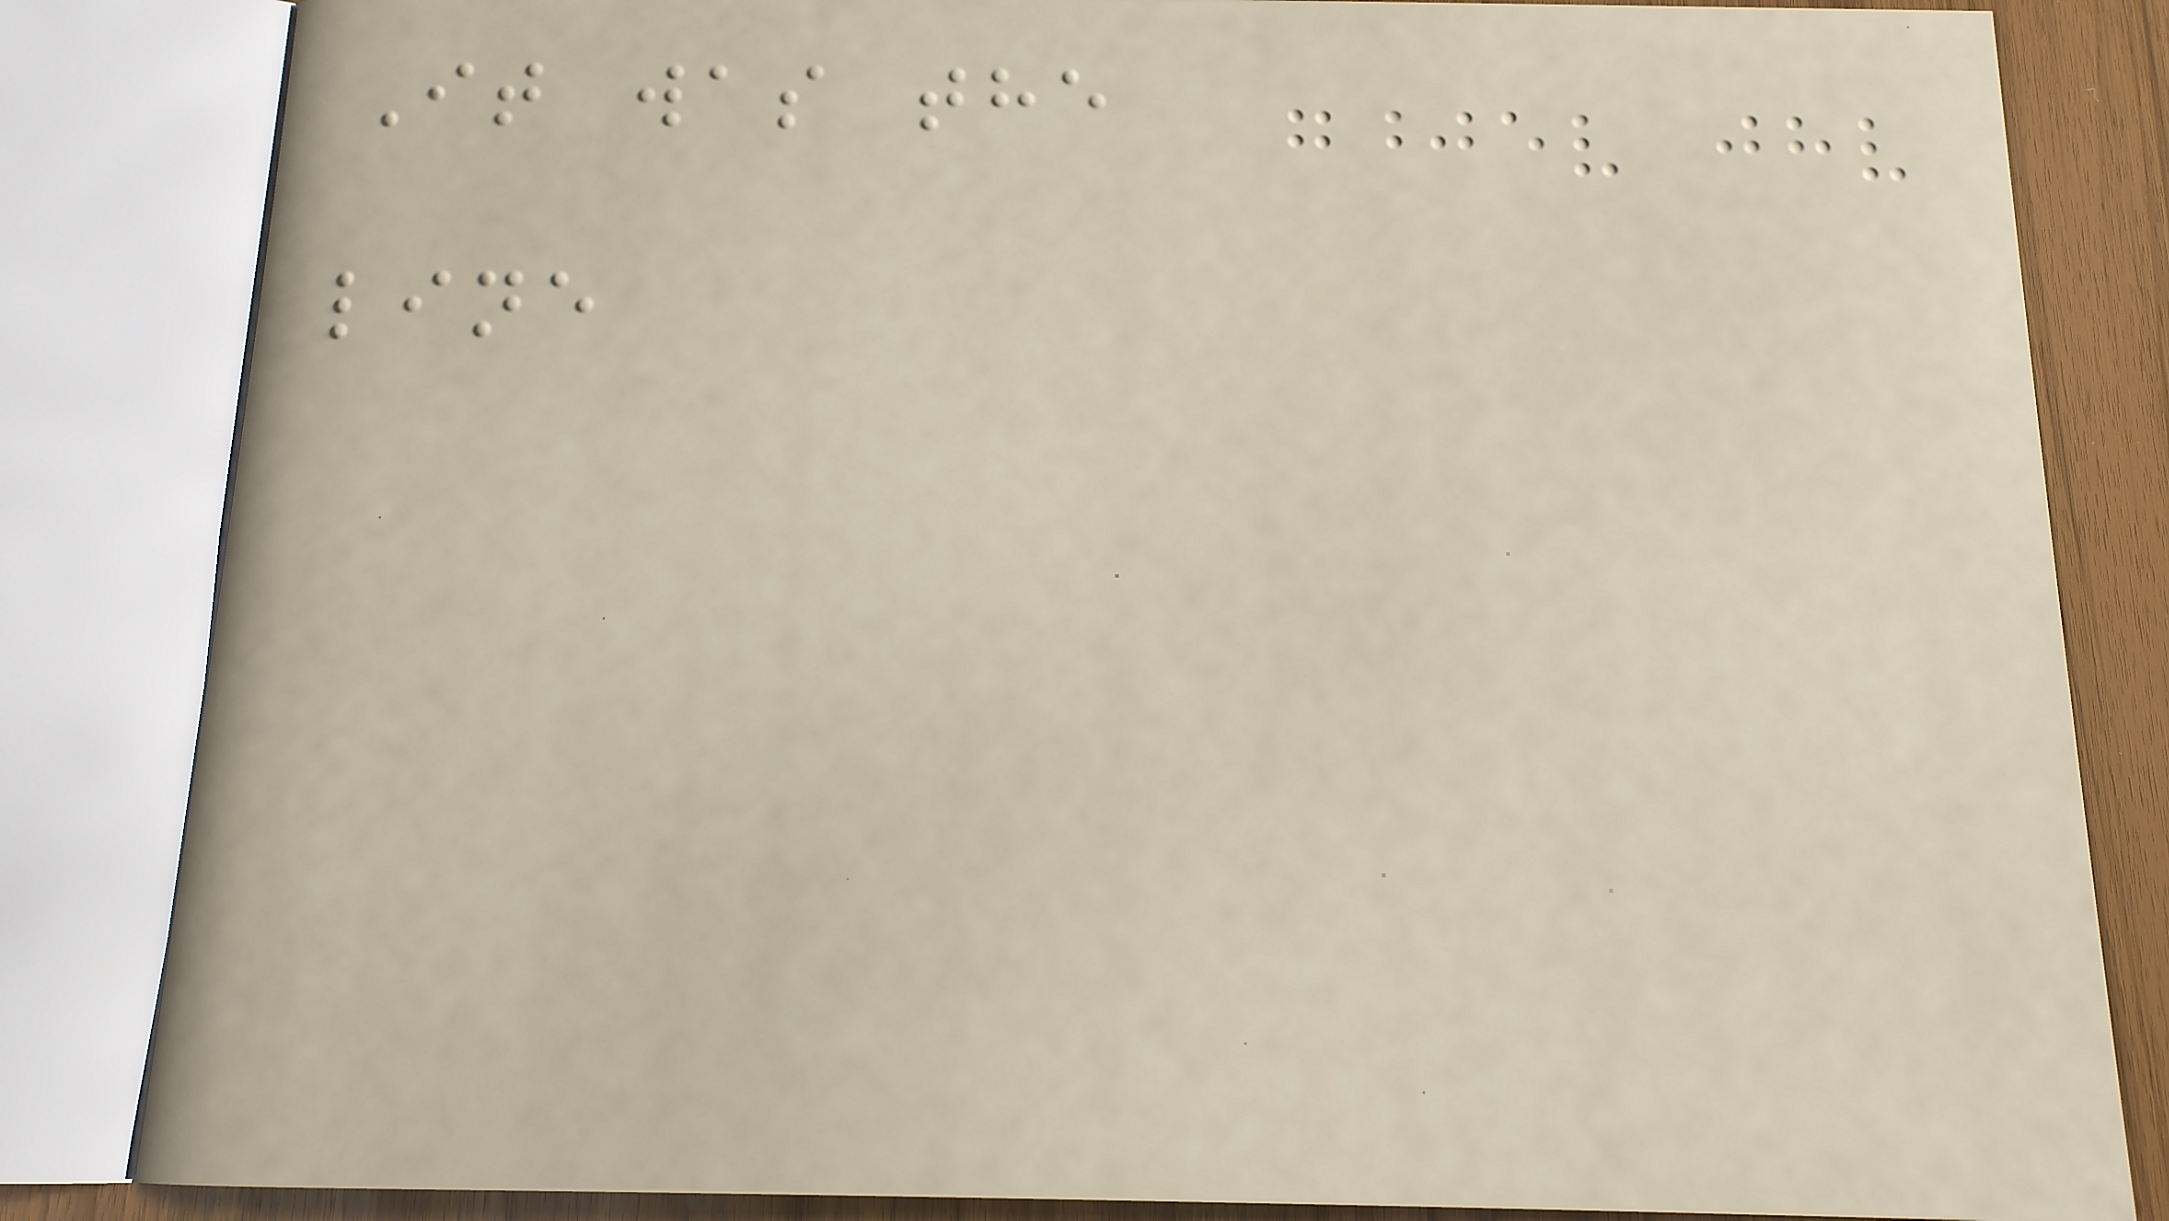It was the
line
